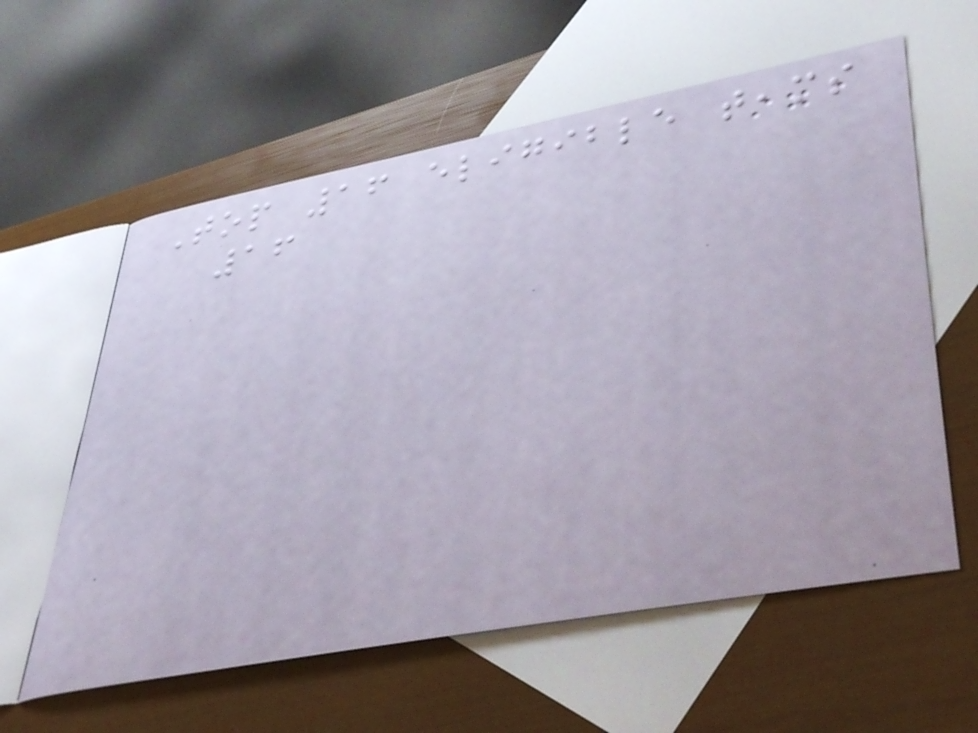Top 16 eligible teams
16
